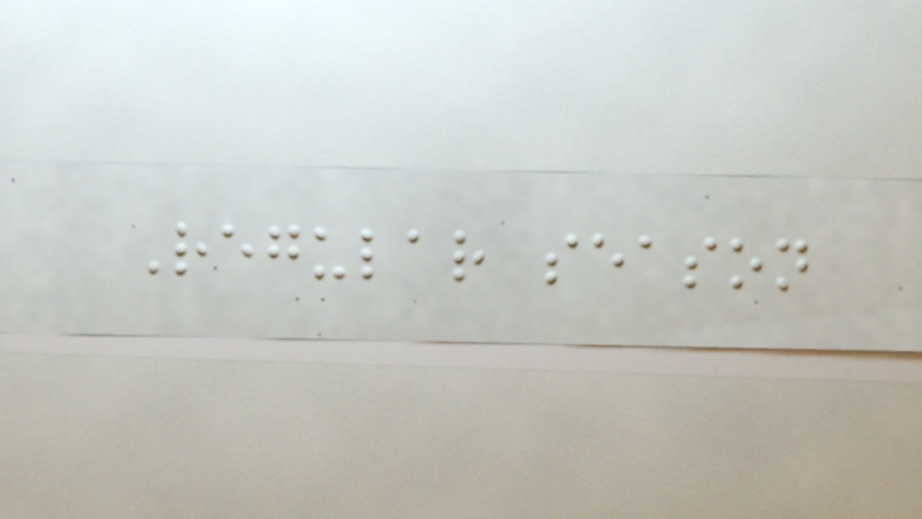Regular season
